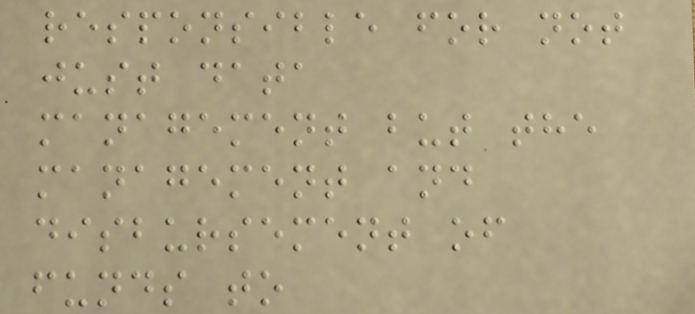responsible for not
just data
management but the
management and
disbursement of
funds to
